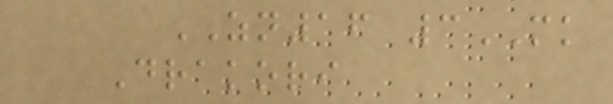ZN16 3MK
Drakori
